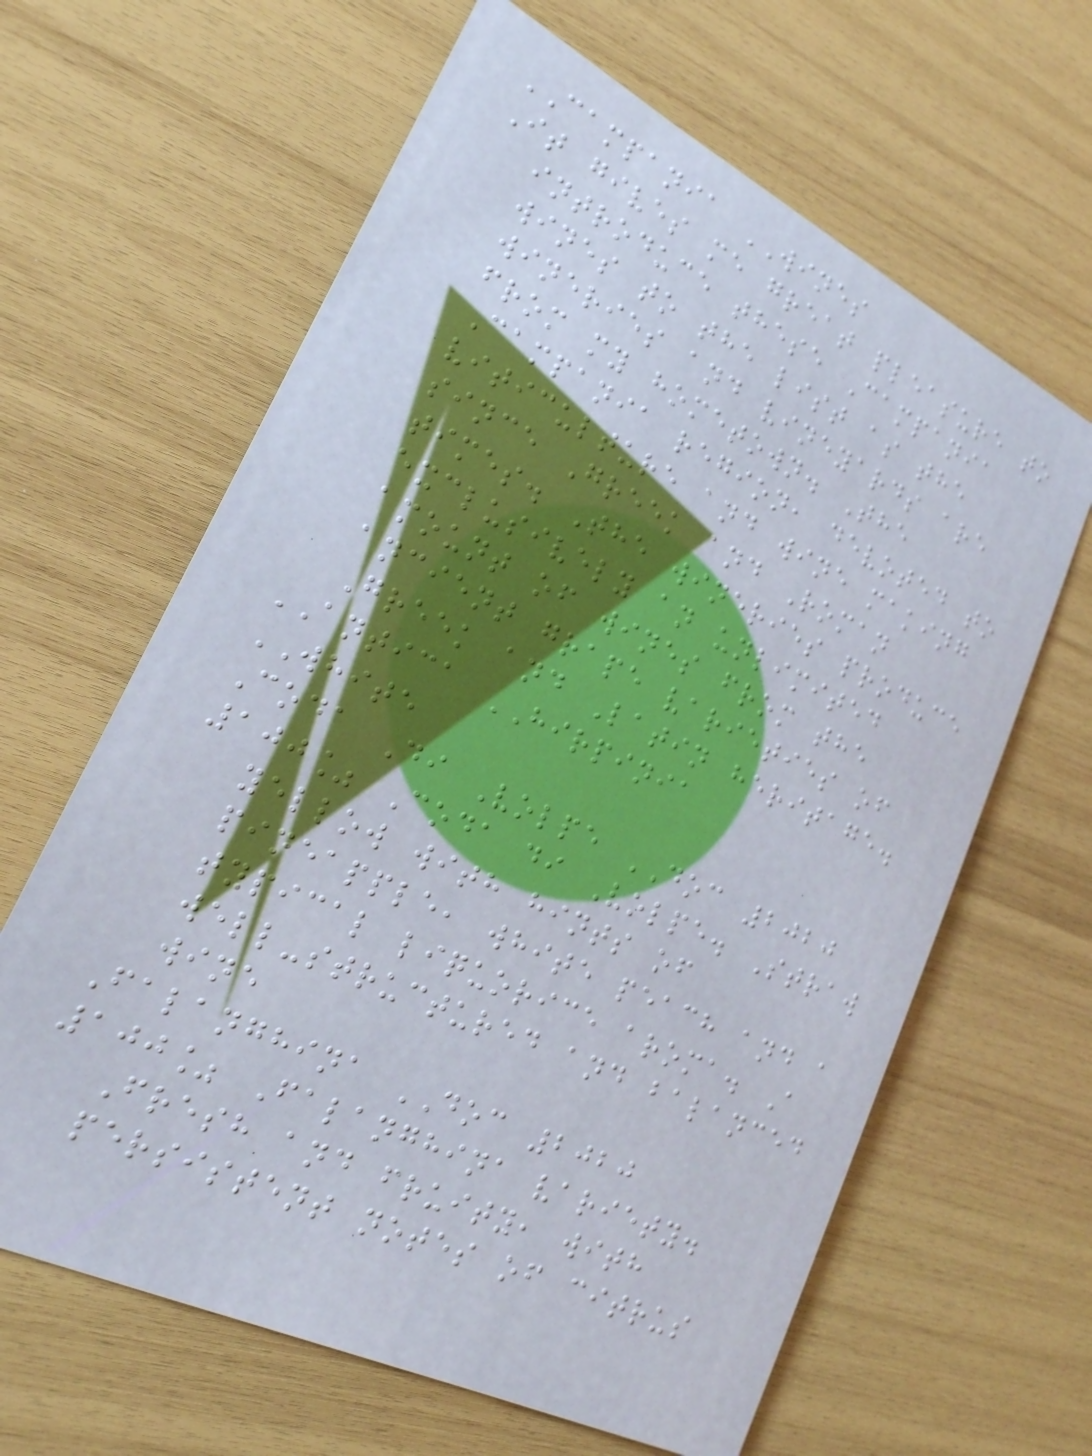CAMPANIA WINES
It gives me great pleasure to
introduce these Campania
wines to the list as the
wineries and vineyards are
from my hometown. The
Campania region, devoted to
viticulture and wine making
since Greek and Roman
times. The wineries produce
exclusively an unlimited
amount of wines from the
ancient grape varieties of
Greek and Latin heritage.
ANTICA HIRPINIA
WHITE
Coda Di Volpe DOC 2020
100% Coda di Volpe. Straw
yellow with hints of
pineapple, white peach and a
typical liquorice aroma. A
well-structured and balanced
wine
Falanghina DOC 2020
100% Falanghina variety.
Fresh and fruity, with
persistent notes of citrus
